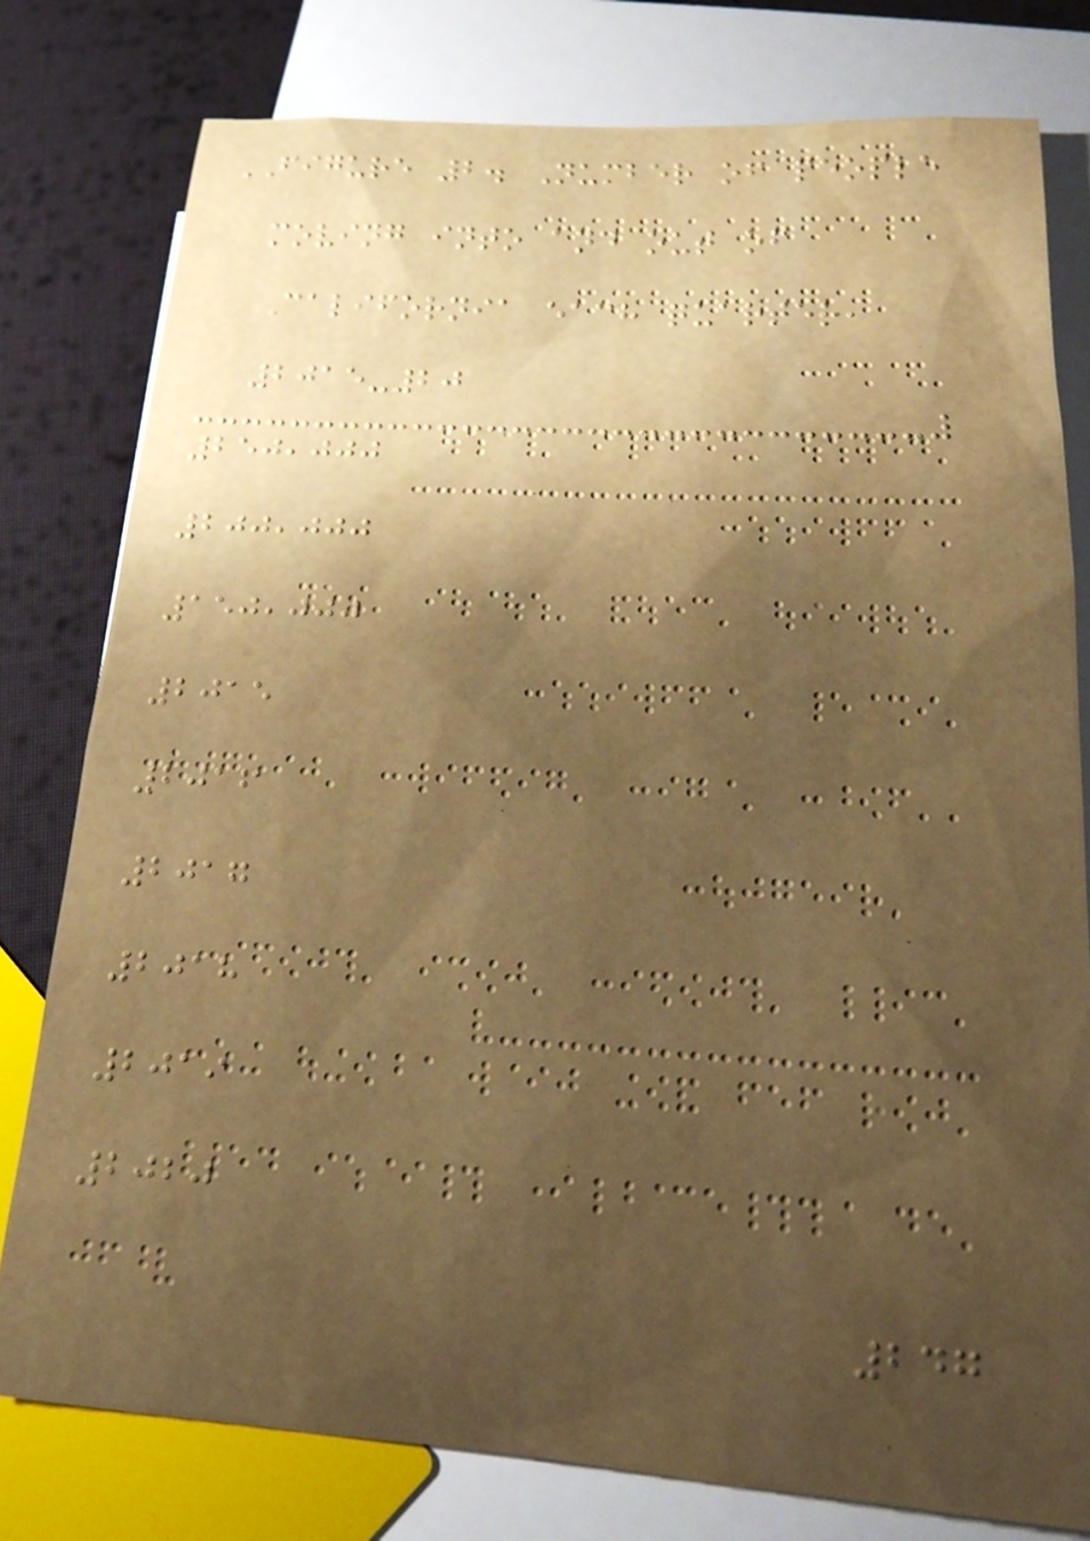FIGURE 2. Number of people
moving into and out of
California each quarter,
2015-20
250,000
200,000
150,000
2015
2016
2017
2018
2019
2020
247
